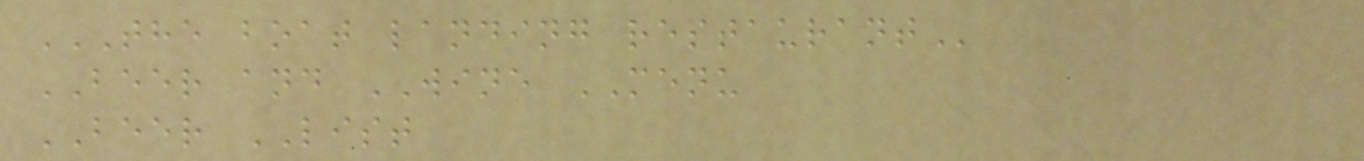THE BOAT LANDING RESTAURANT
BEER and WINE MENU
BEER LIST
